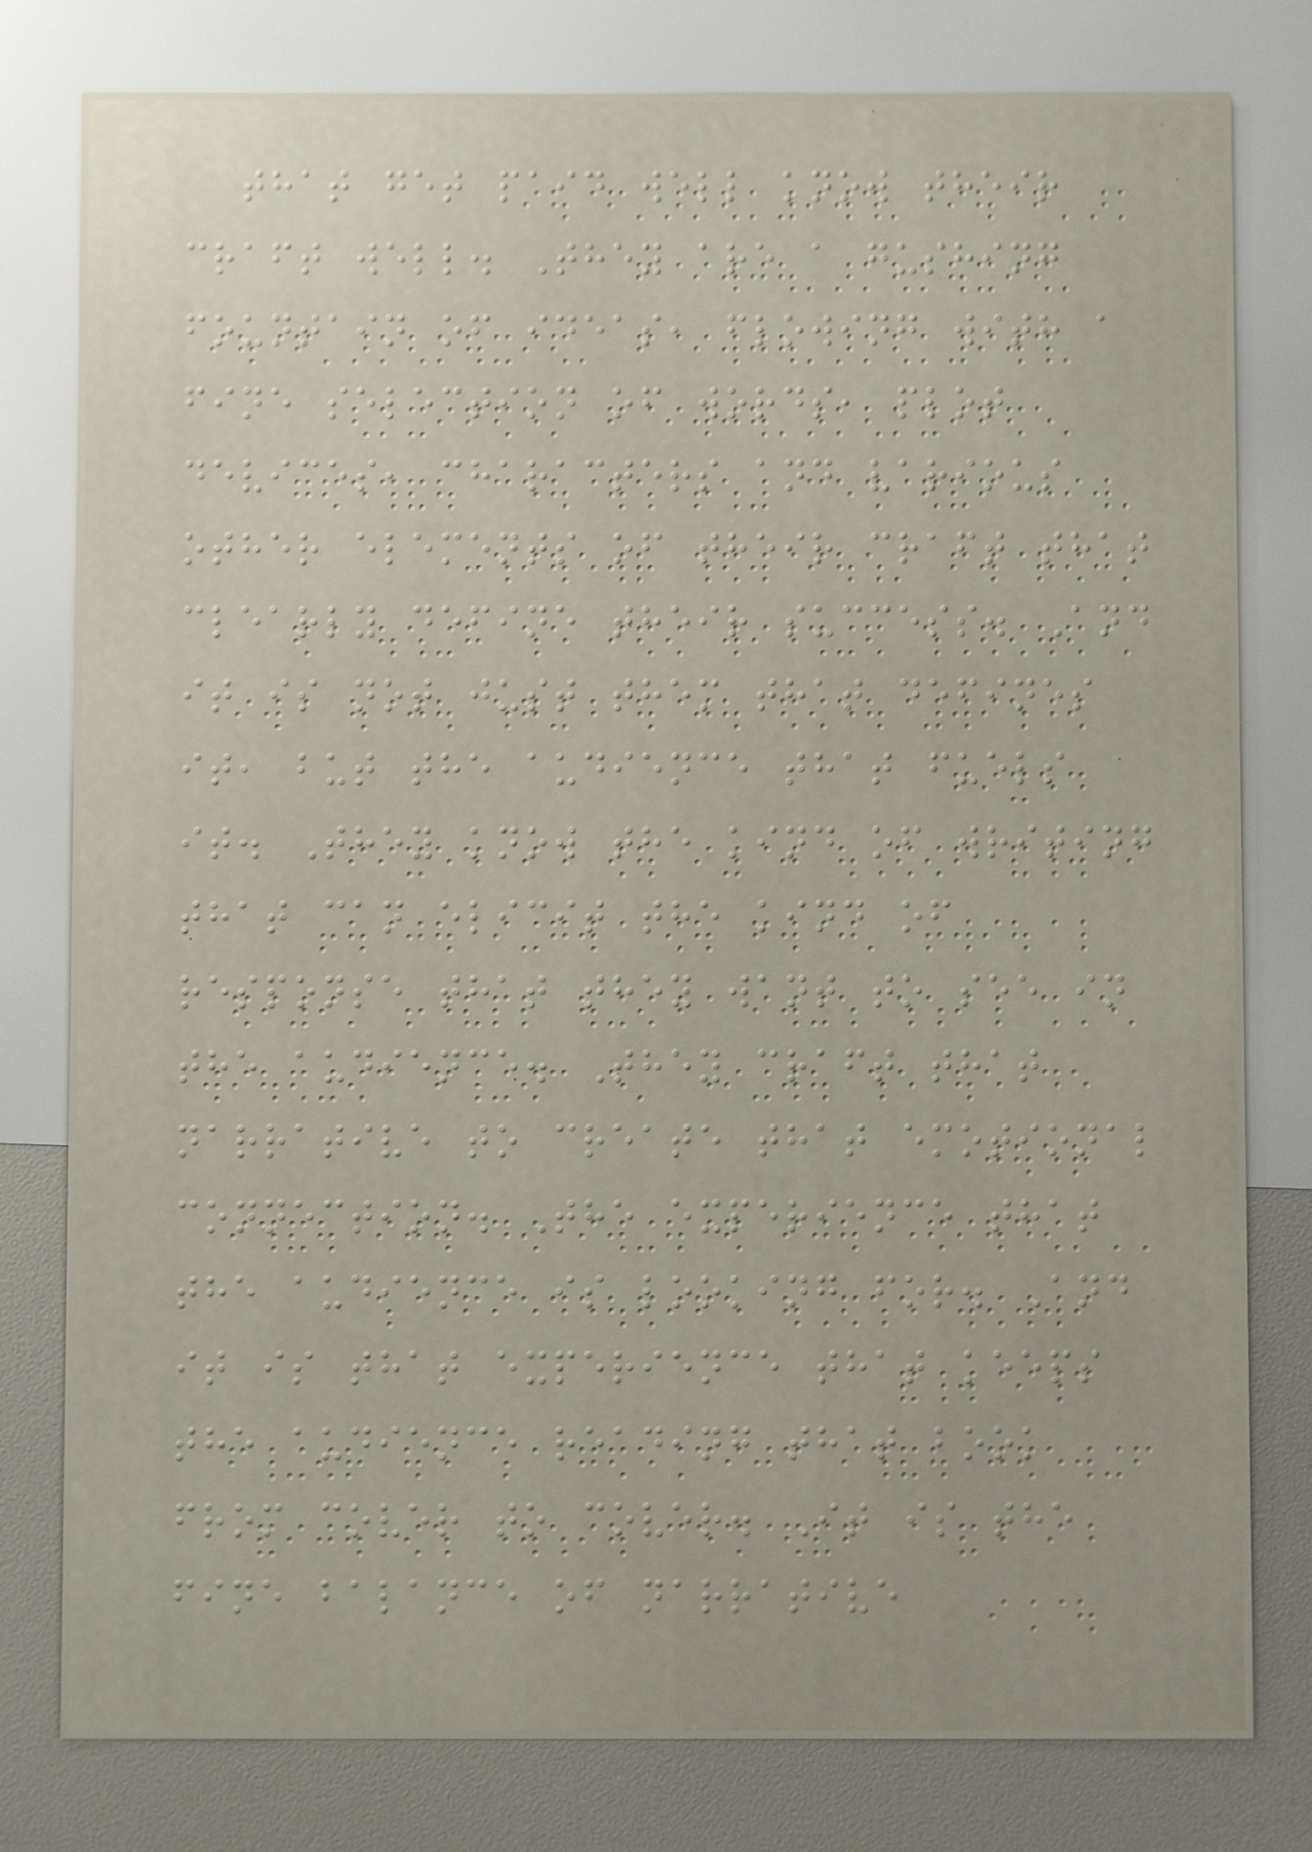that get paid well know their
craft well. They are a gushing
fountain of ideas, flowing with a
fine selection of words, plot
devices, characters and various
other elements of their craft that
clearly define their success. And
it is not just them that defines
it, but the audience that fuels
it. They know the kind of writing
that can elicit the kind of
response that they want to see in
the audience. They craft that
narrative to create that emotional
connection. The experience that
the audience is looking for. And
it is that experience that keeps
the audience reading that book
from cover to cover. It is the
fine balance of narrative
